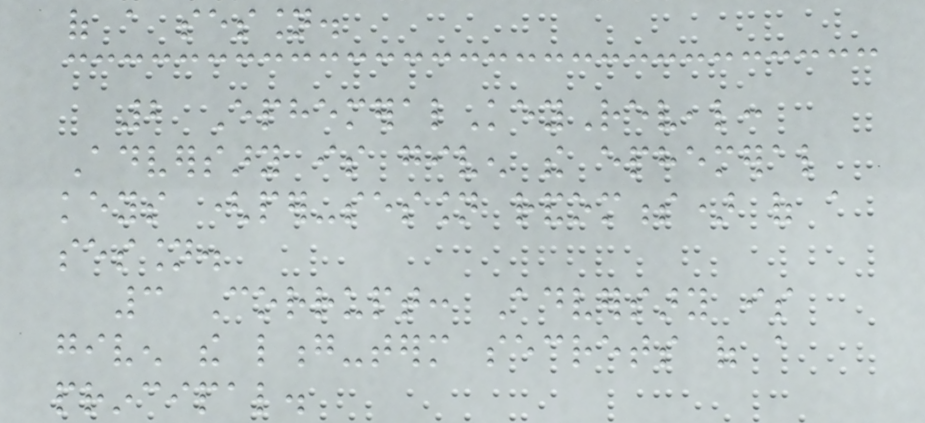of a session.
2 EphemeralKeyReveal:
Adversary is given the ephemeral
keys (per-session randomness) of a
session.
3 Corrupt: Adversary is
given the long-term secrets of a
principal.
